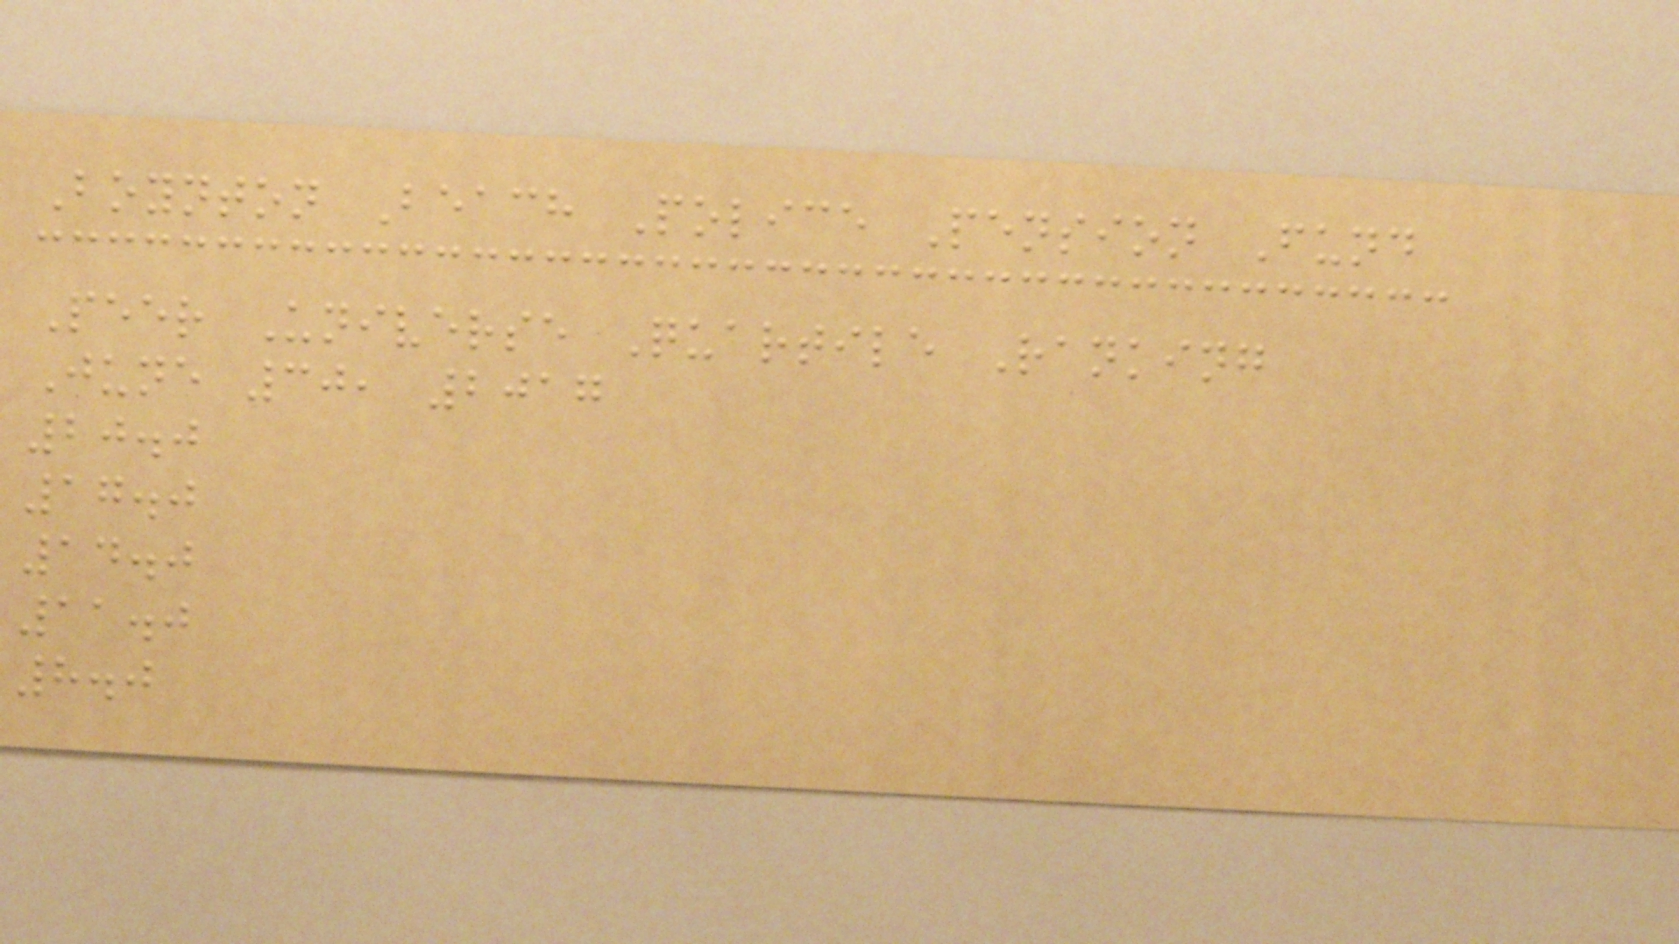Boynton Beach Police Pension Fund
Peer Universe Quartile Ranking
June 30, 2017
20.0
17.0
14.0
11.0
8.0
